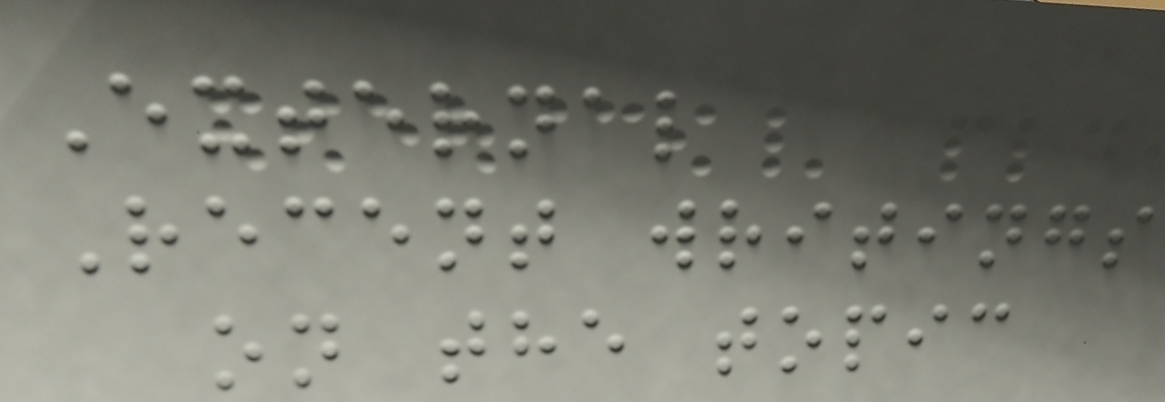External
Recent writings
on the topic
